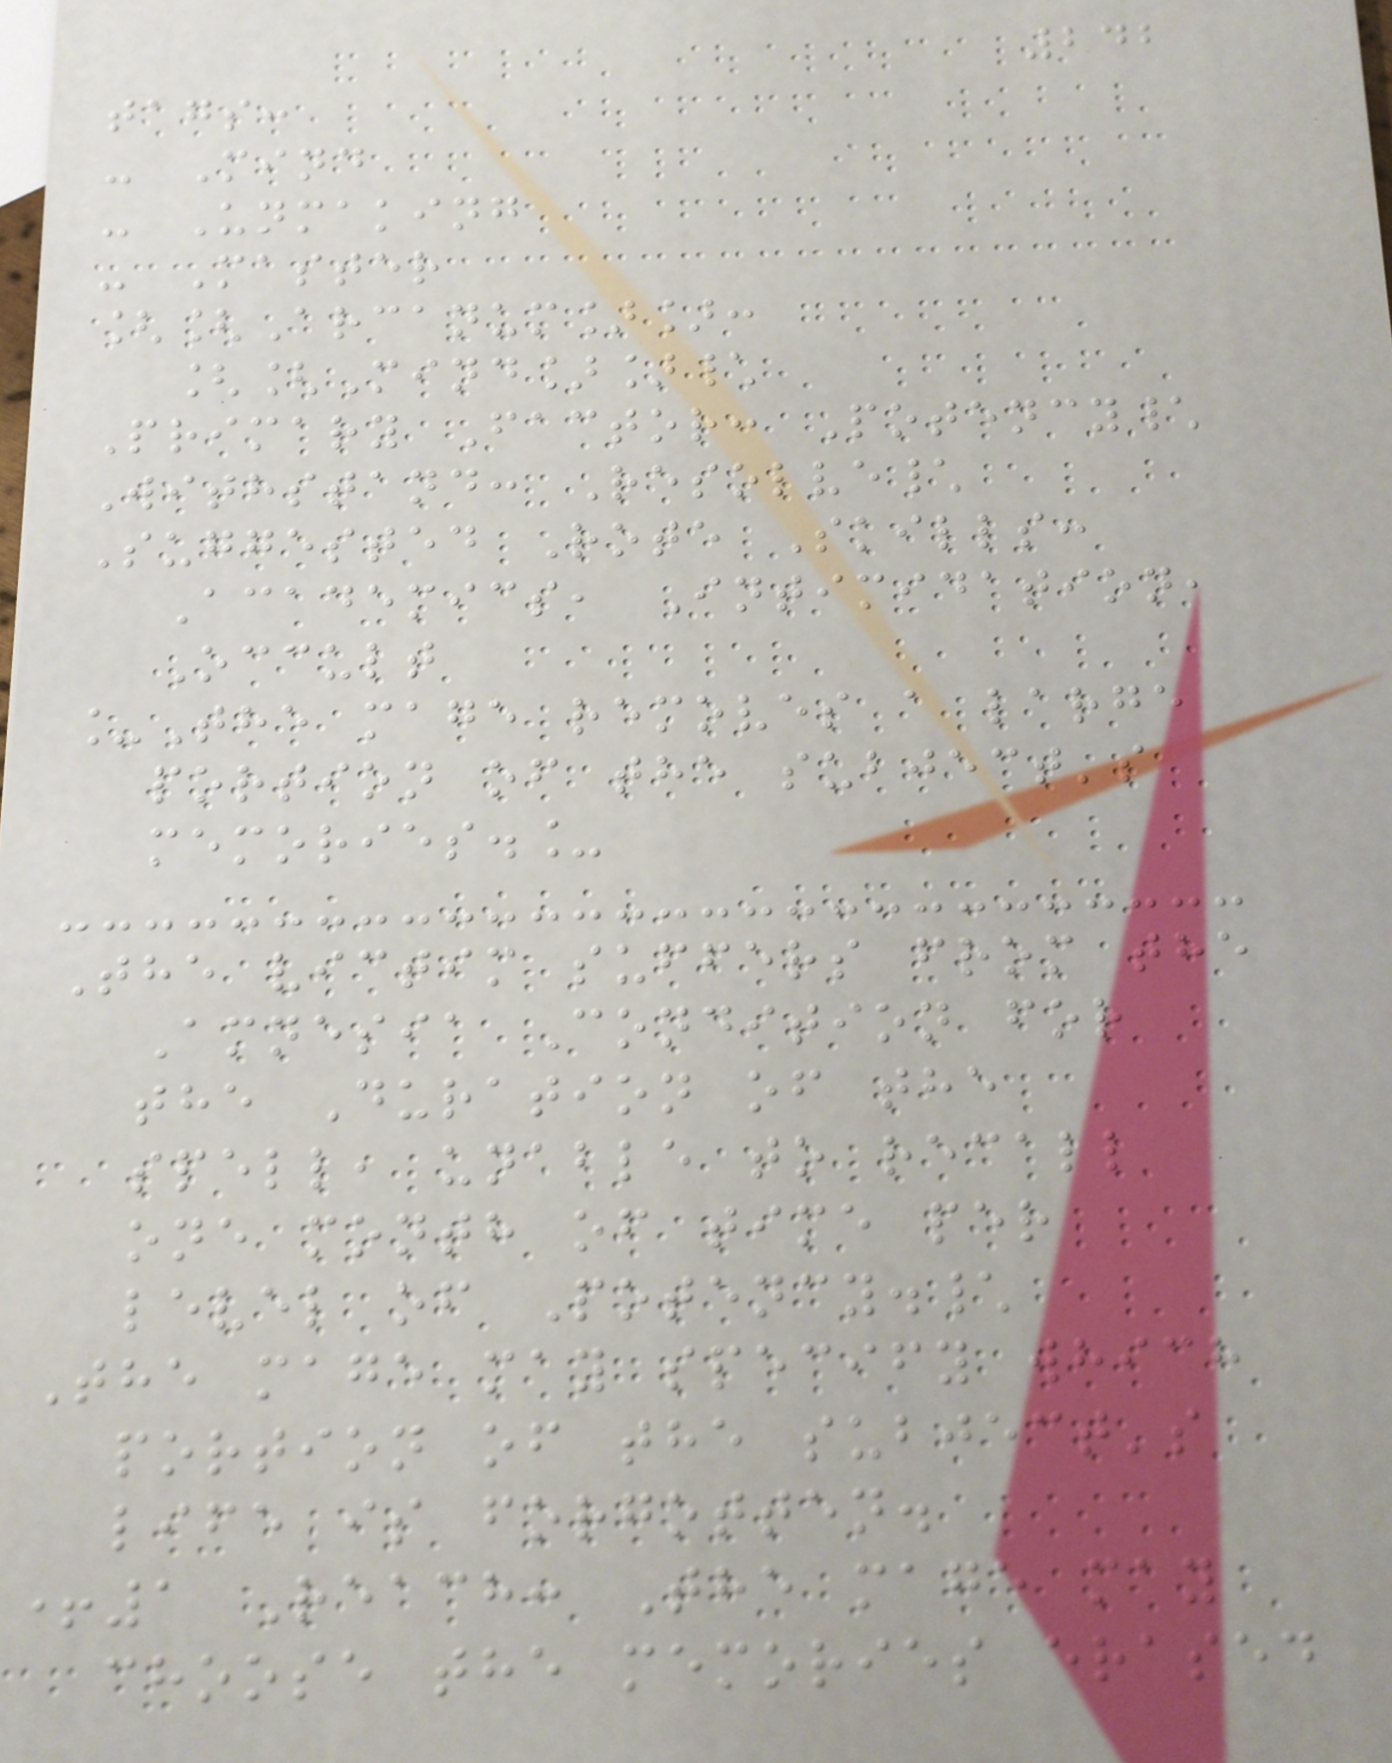242
tags:
- Mind
- Unmaking
- Master
[[Arcanum]]:
[[Mind]]\
Primary Factor: Potency\
Withstand: Resolve\
Suggested Rote Skills:
Academics, Intimidation,
Occult
_The mage removes a large
portion of the subject's
memories._
The victim suffers from the
Amnesia Condition for
the Duration of the
spell, unable to recall
one month of time per
level of Potency.\
The mage may specify which
portion of the subject's
life is forgotten.
+1 Reach: The mage may
choose the memories erased
